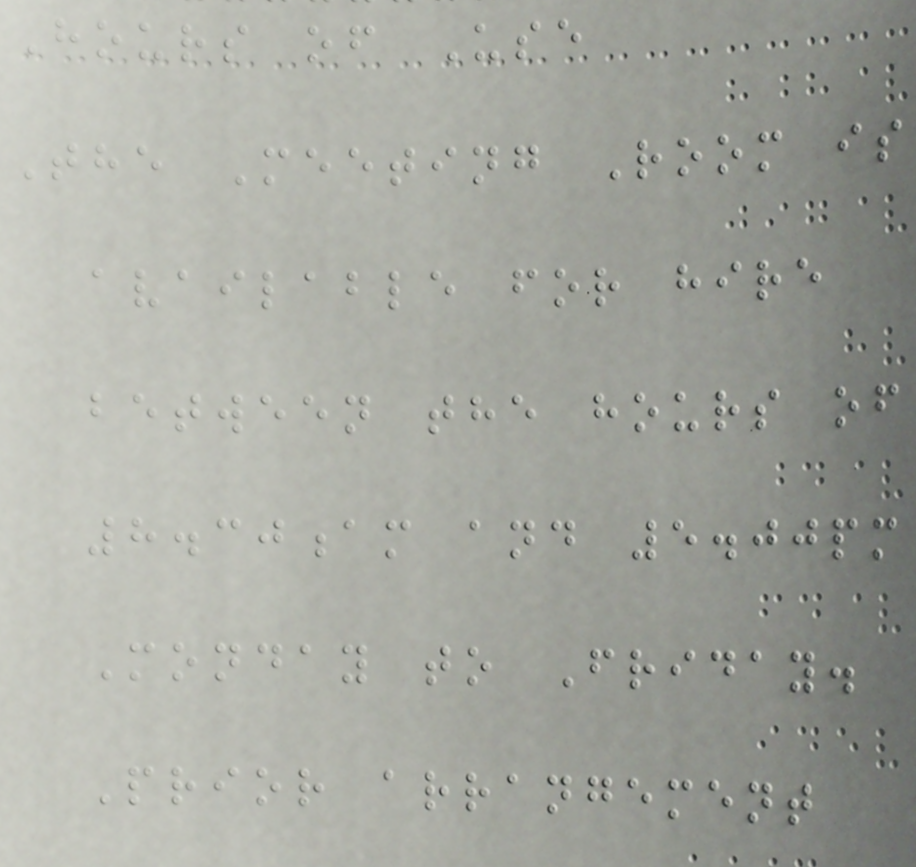Hours of Use
The Meeting Room is
available for hire
between the hours of
8.30am and 5.00pm
Monday to Friday.
Prior arrangement
